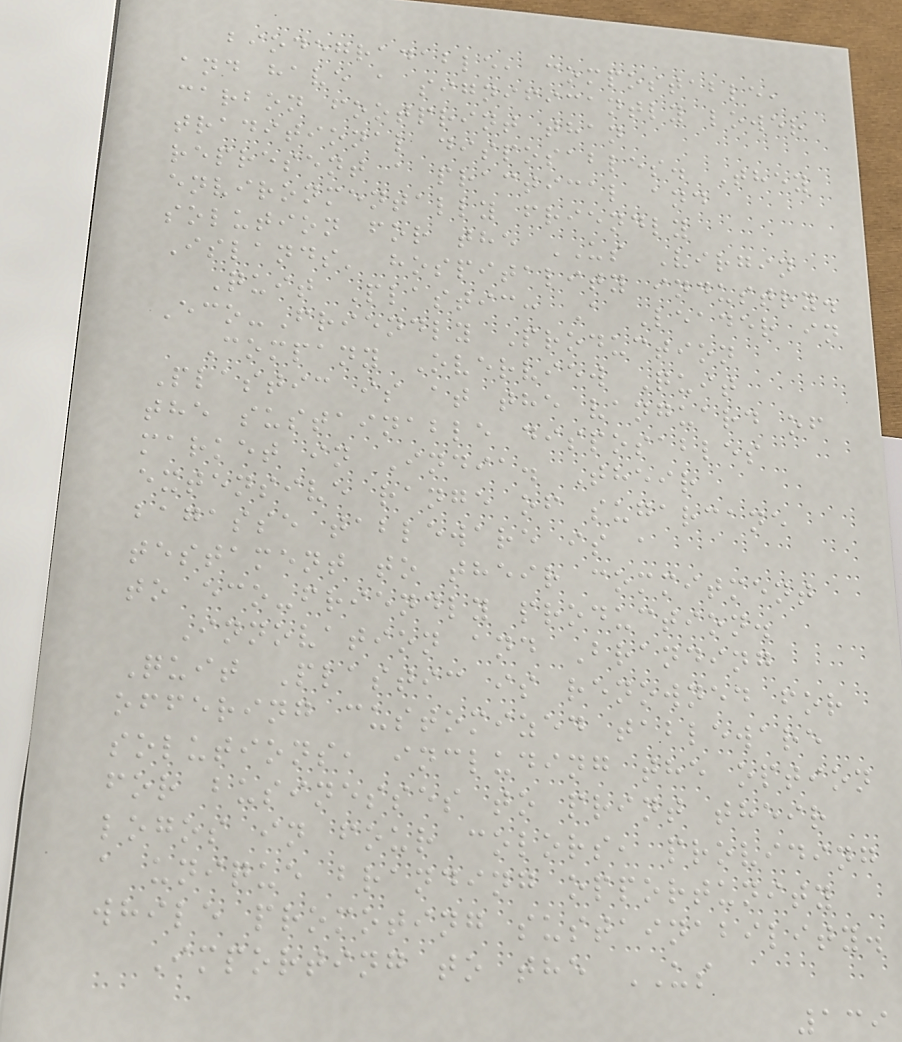biodegradable, compostable,
and have a significantly lower
carbon footprint than
traditional disposables. They
represent a practical and
environmentally friendly
solution for the US Virgin
Islands' hospitality industry.
Quit Plastic: A Leader in
Eco-Friendly Production
Company Overview Quit
Plastic is at the vanguard of
the sustainable disposables
market in India. Their
extensive range of sugarcane
bagasse tableware is a
testament to their commitment
to eco-friendly production.
Innovation and Branding
Quit Plastic is renowned for
offering customized tableware
solutions, including the option
for businesses to print their
logos in four colors, providing
a unique branding opportunity
while promoting sustainability.
Importing to the US
139
